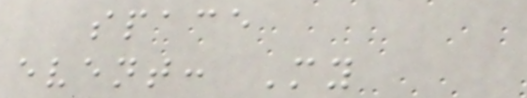space
event: My
